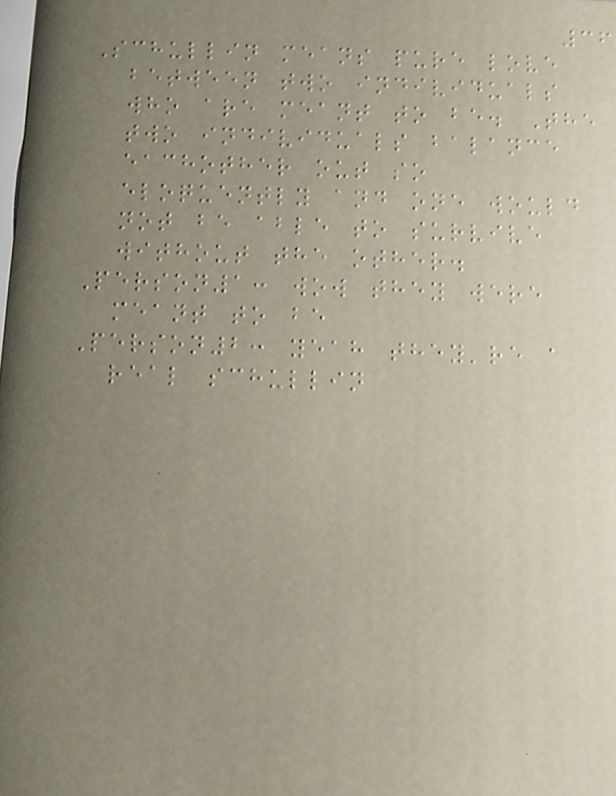36
Schullin means pure love
between two individuals
who are meant to be. The
two individuals balance
eachother out so
eloquently and one would
not be able to survive
without the other.
Person1: wow they were
meant to be
Person2: yeah they're a
real schullin
